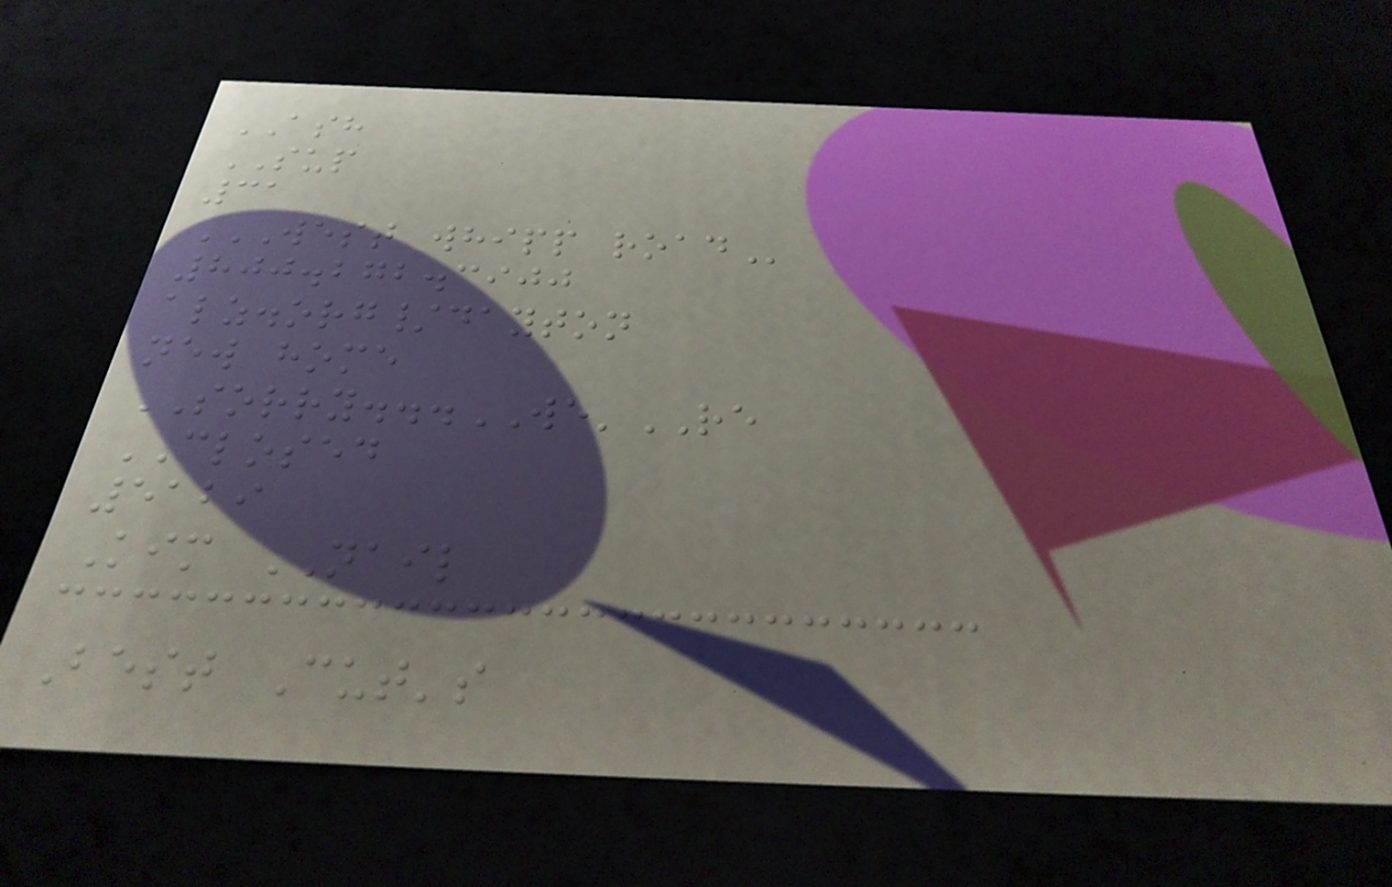ASH
SUP
31
WEST WHIPP ROAD
800.272.3900
alz.org/dayton
new home
SORRY...WE'RE
CLOSED
5129
Kim NAIL
Best Cut's
